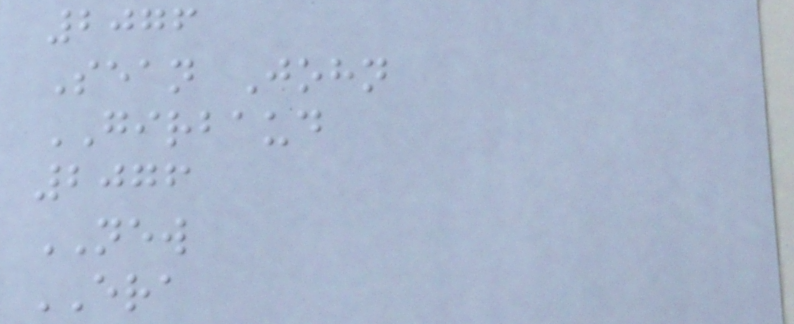2076
Sean John
GIRBAUD
2076
NEW
ERA
